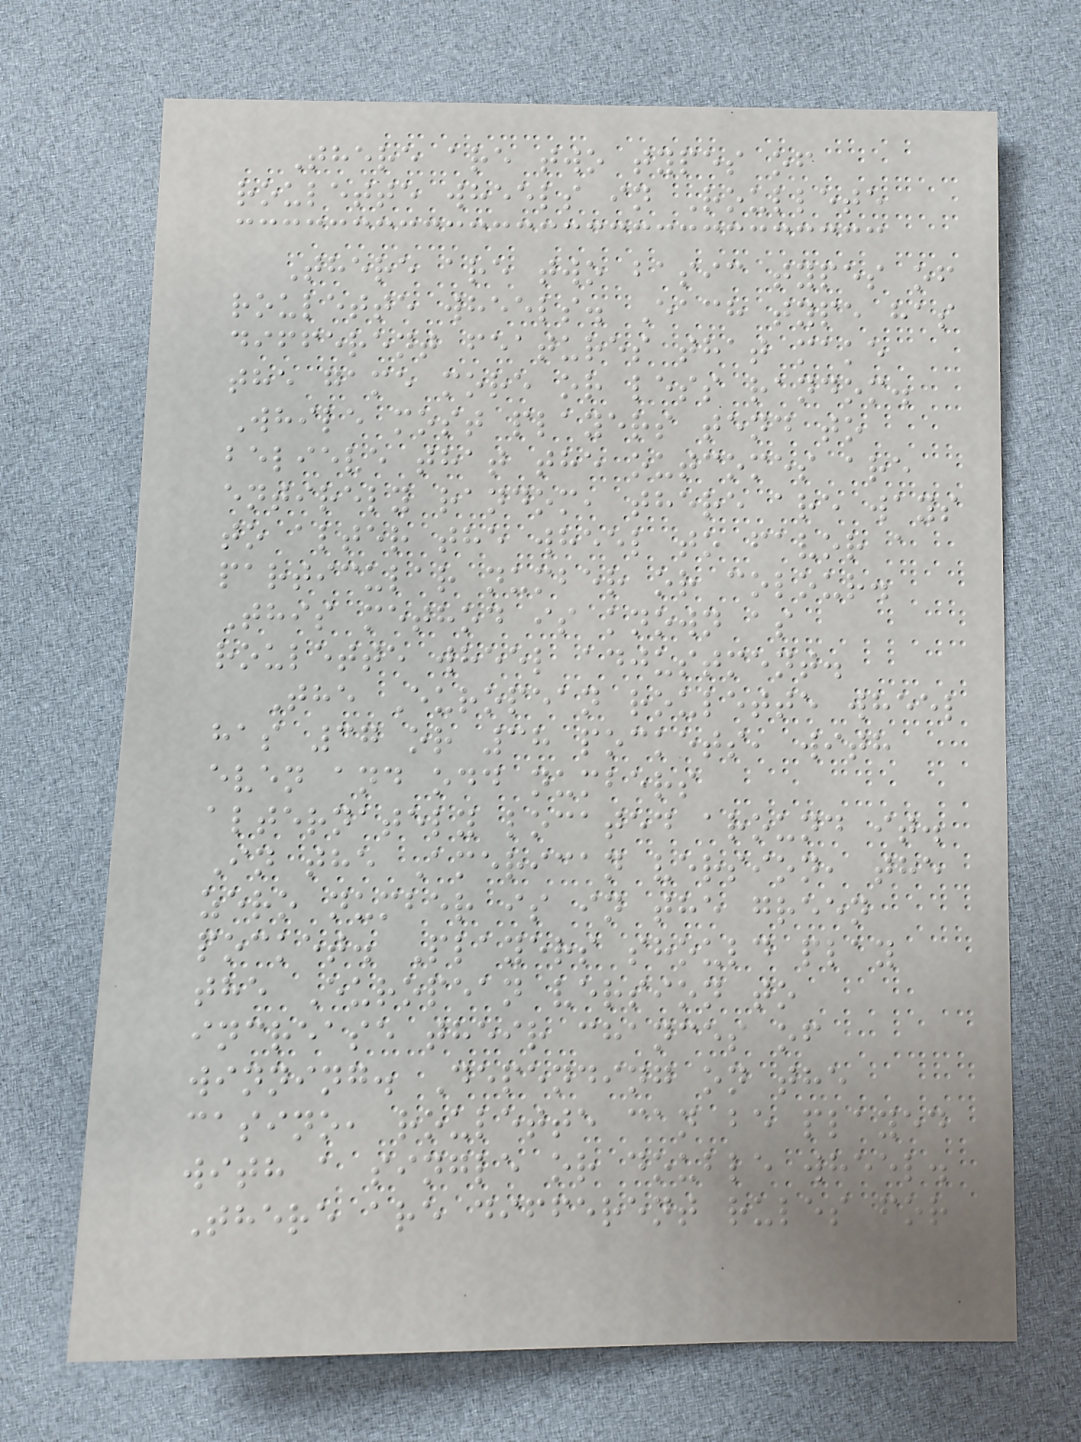There are two types of
roulette wheels in Roullete
There are two basic types of
roulette wheels. Each type has
different features that make
the game more or less random.
While most players tend to
believe that the outcomes are
entirely random, there are ways
to alter the wheel to favor a
particular number or colour.
This method is known as
roulette wheel adjustment.
The European roulette wheel
has 37 or 38 pockets, with
even and odd numbers
alternately located around it.
In the American version, the
zero number is in the green
pocket. Players should play
the European version to
increase their chances of
winning. Depending on the
casino, roulette can be played
with a single or double wheel.
There are different rules for
